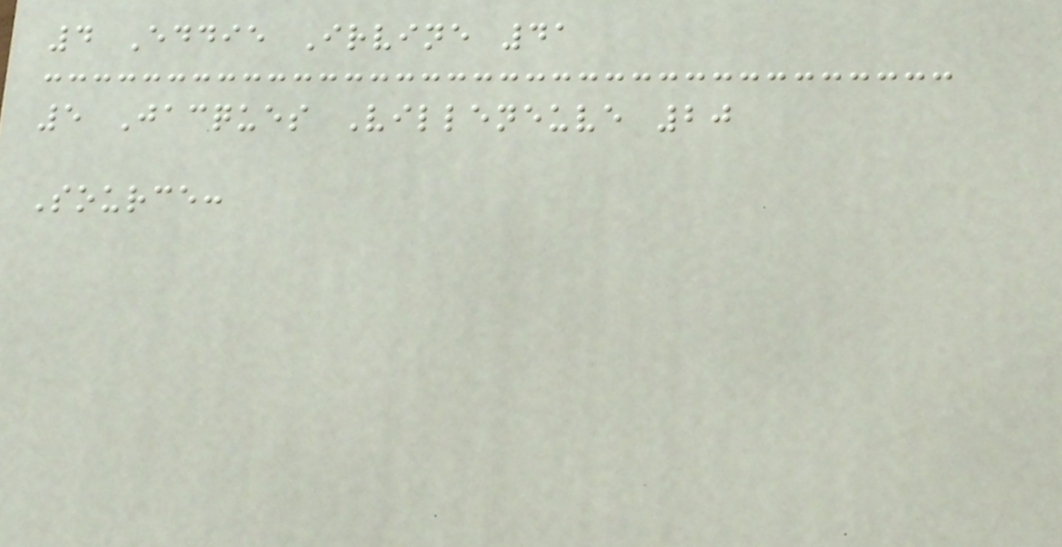4 Eddie Irvine 41
5 Jacques Villeneuve 20
Source:
